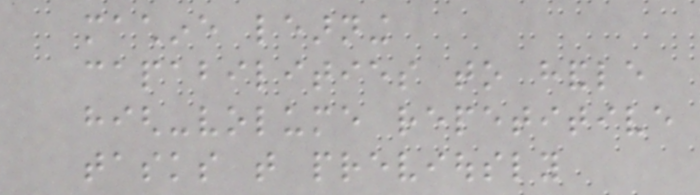machine learning
capabilities to handle
high-volume repetitive
tasks that previously
